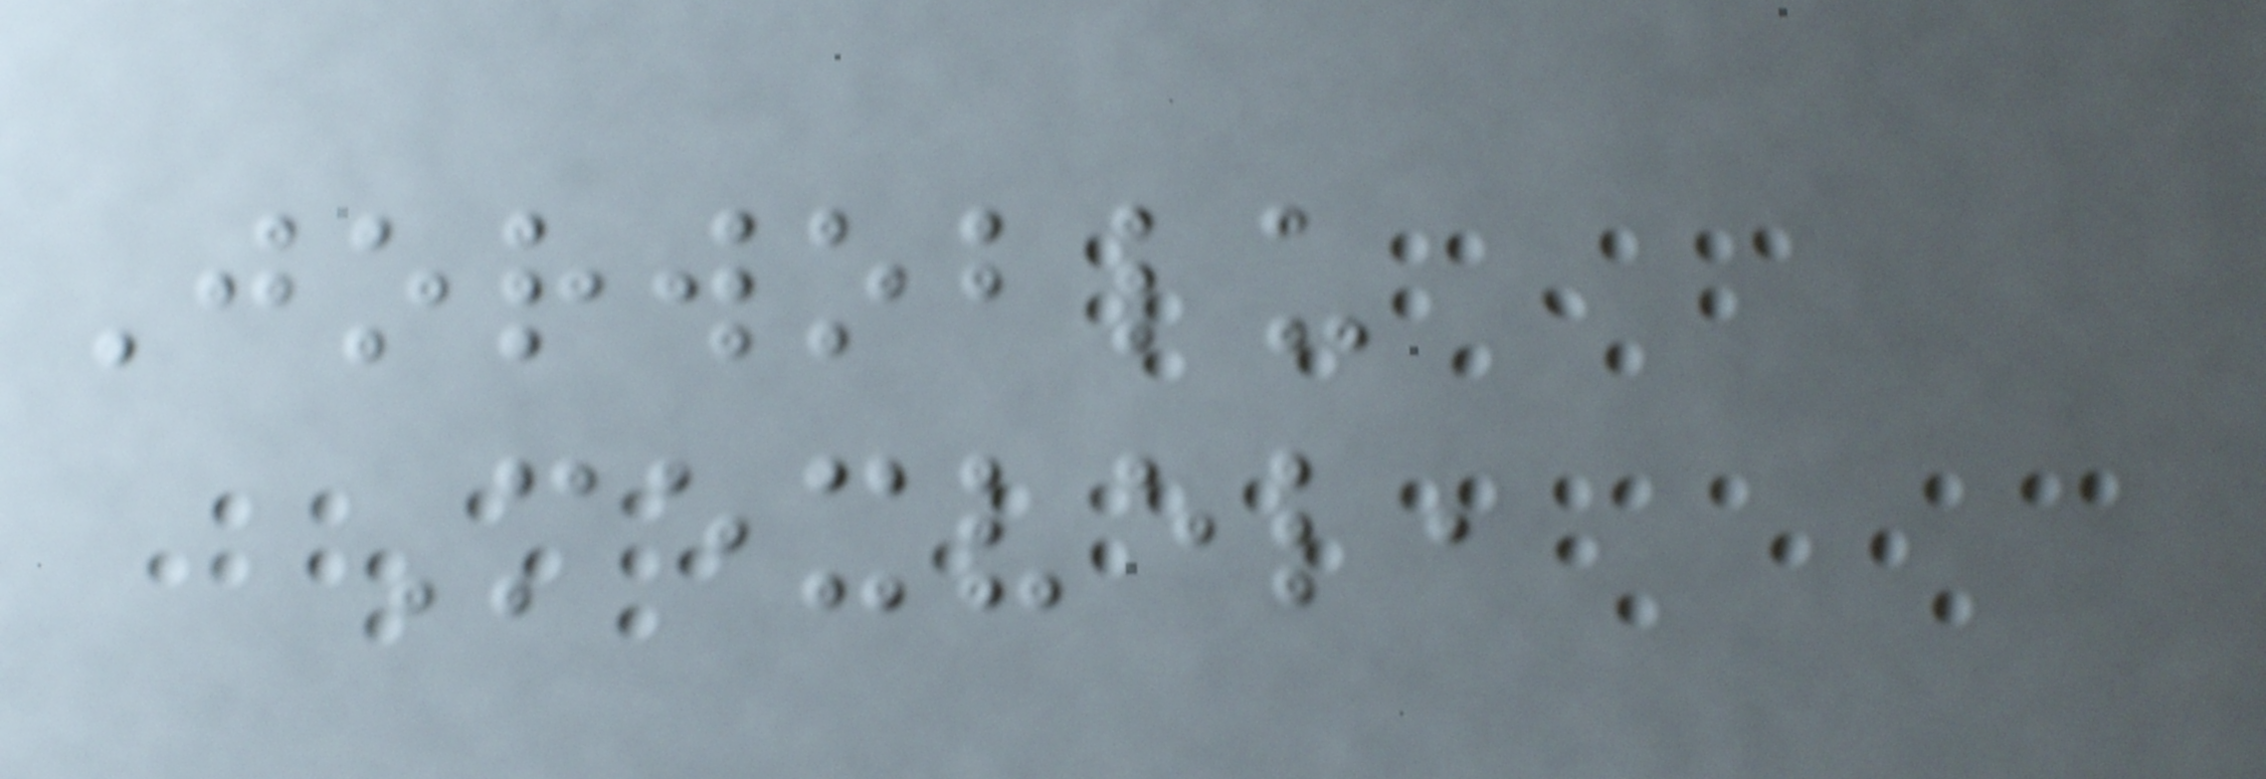Jorwoblu
Mexvel,
